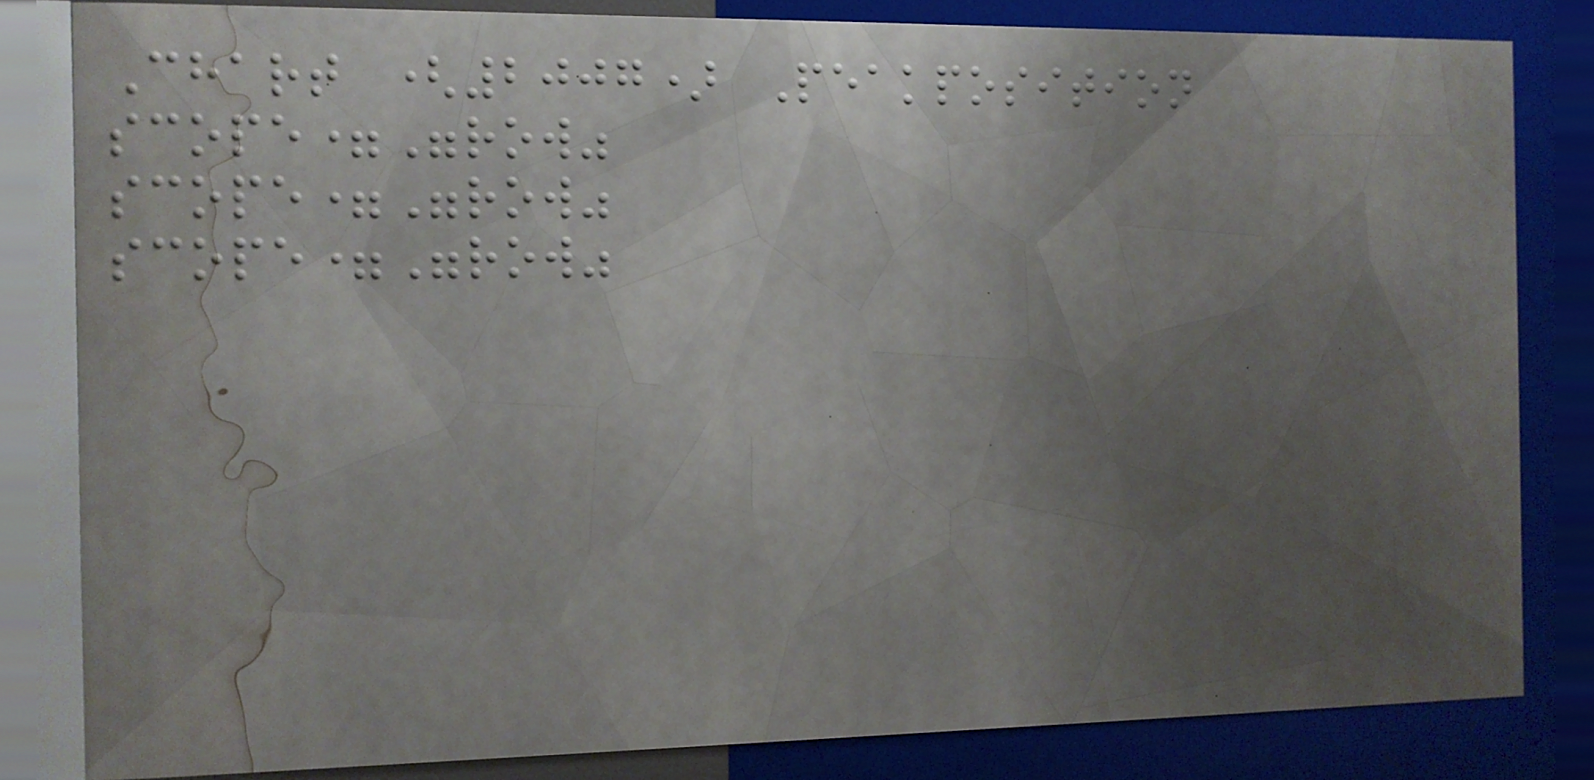Chart (2007) Peakposition
scope="row"
scope="row"
scope="row"
